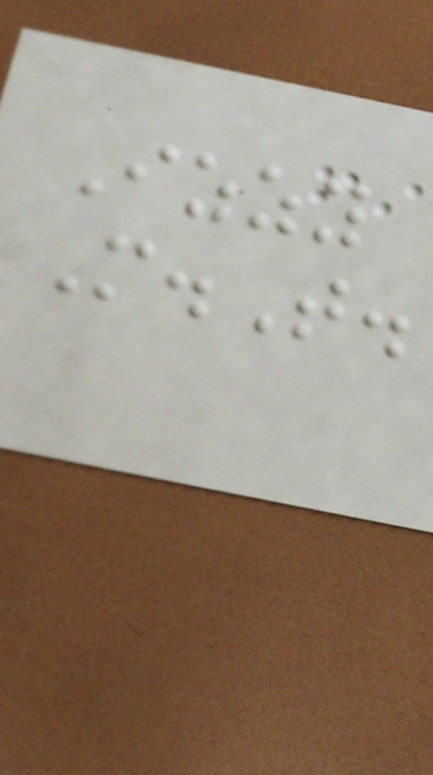Izzy
M.T.
